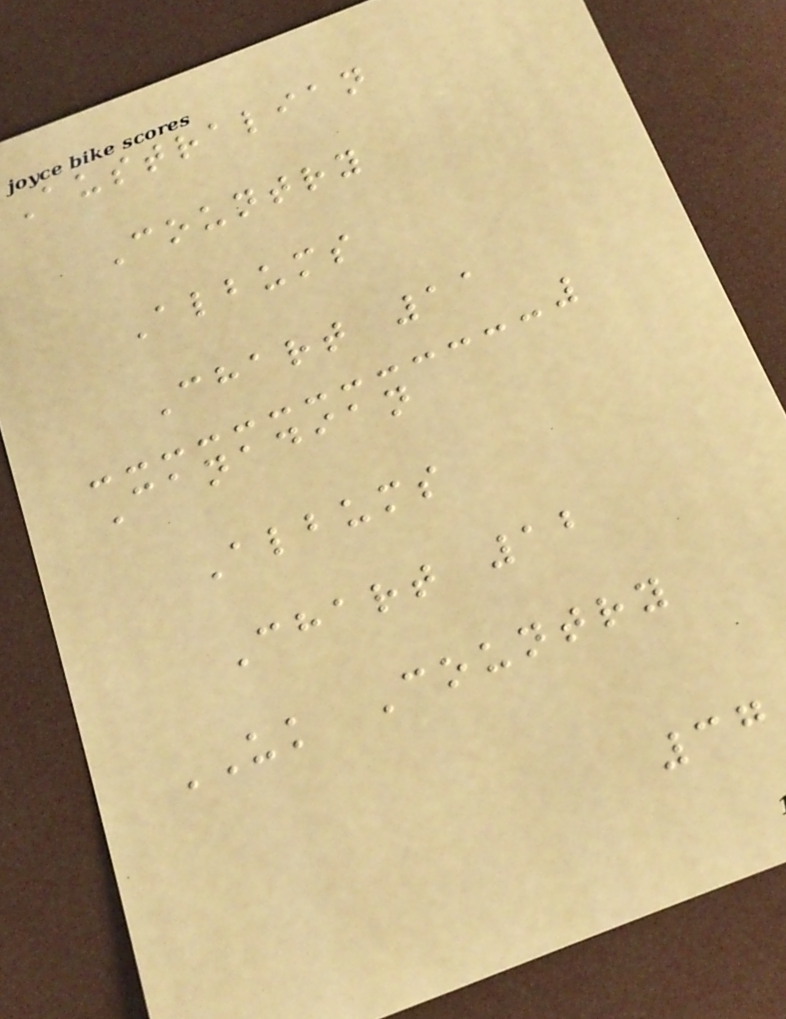Australian
Country
Albums
Chart 11
Canadian
Albums
Chart 12
UK Country
37
